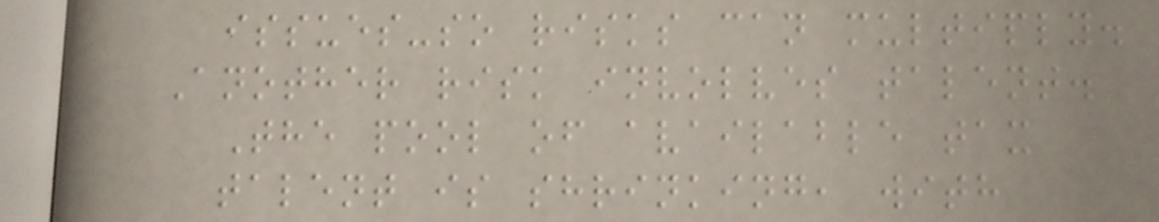issues-so risks can multiply.
Another risk involves talent.
The pool of available tax
talent is shrinking, with
